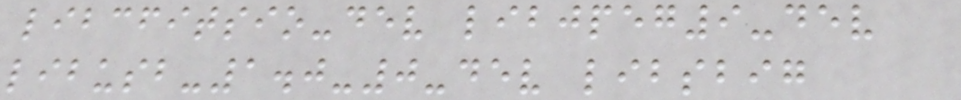libcfitsio-dev libjpeg9-dev
libusb-1.0-0-dev libsbig
